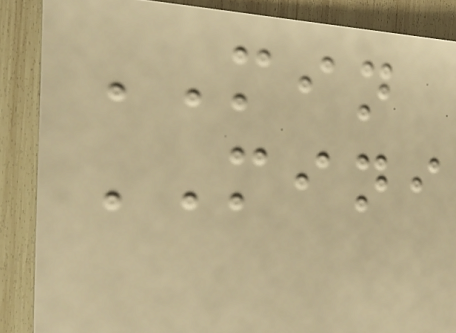MIN
MINI
